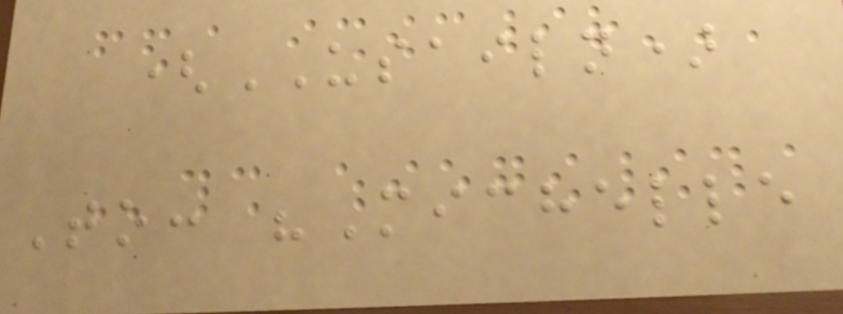(USAILN)
To: "Michelle
